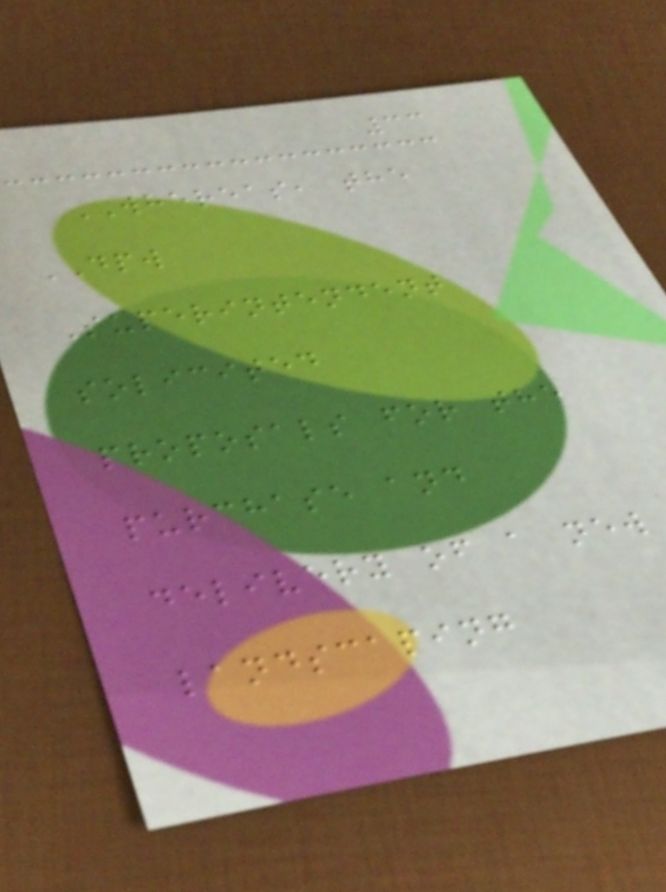33
WHEREAS, the
DPW
Superintendent
solicited
proposals for the
purchase and
delivery of a new
landscaping
